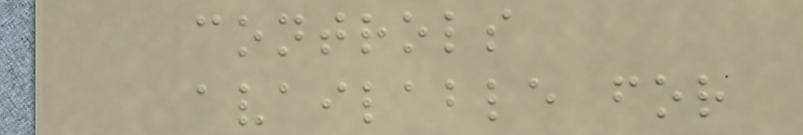controls
available for
